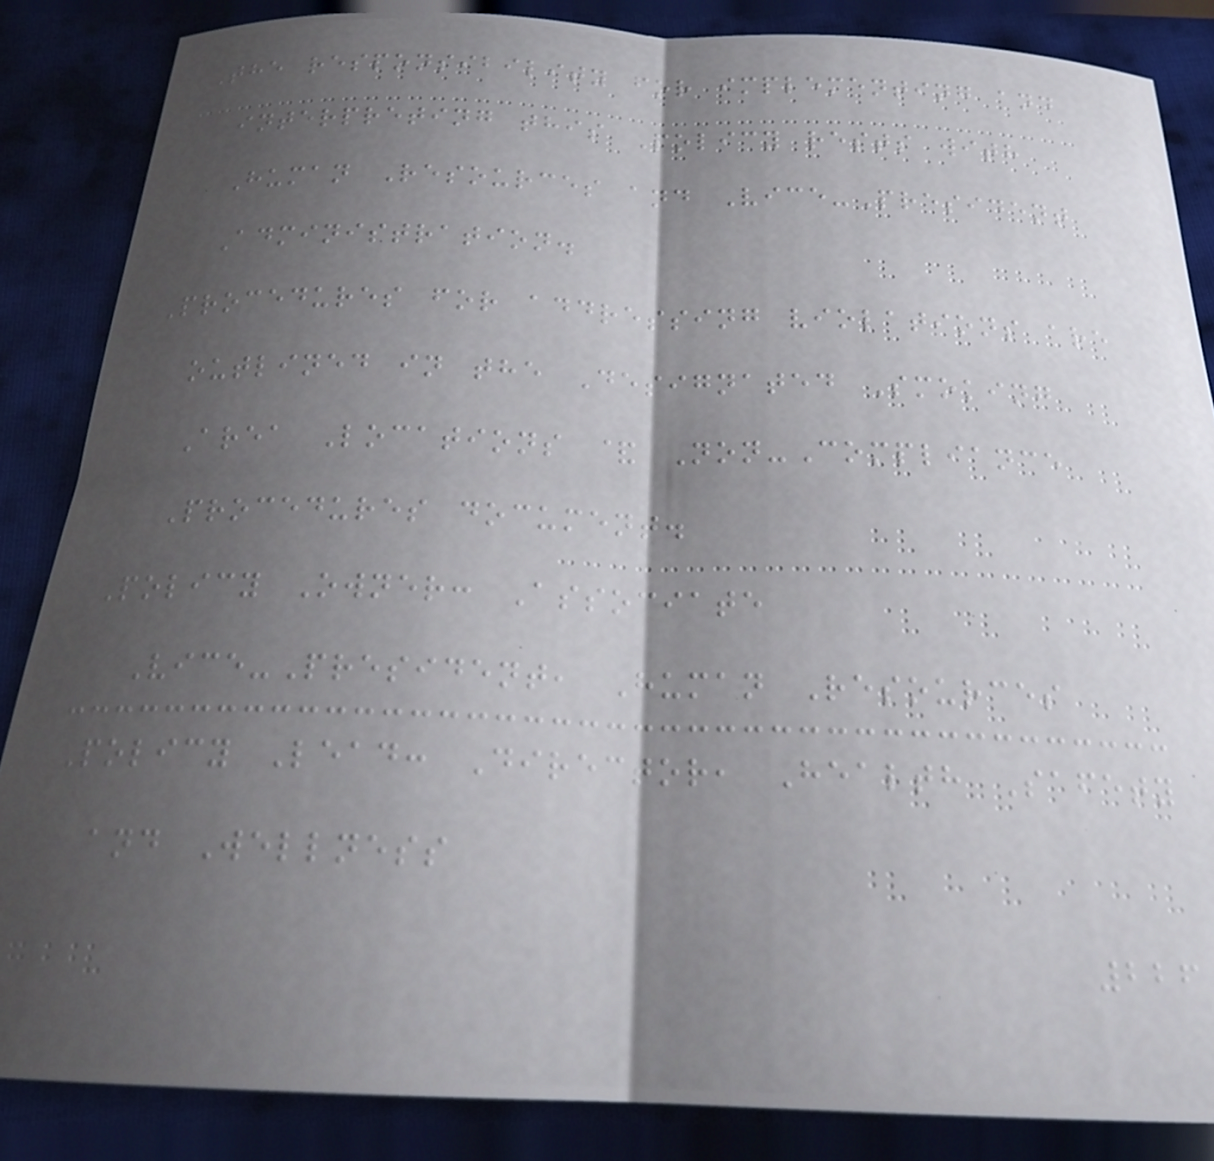The responsibility for implementing and
interpreting this Policy rests with
Human Resources and Vice-President
Administration.
Procedures for addressing violations are
outlined in the Designated Smoking
Area Locations & Non-Compliance
Procedures document.
Policy Owner: Associate
Vice-President, Human Resources
Policy Lead: Director, Health Safety
and Wellness
226
